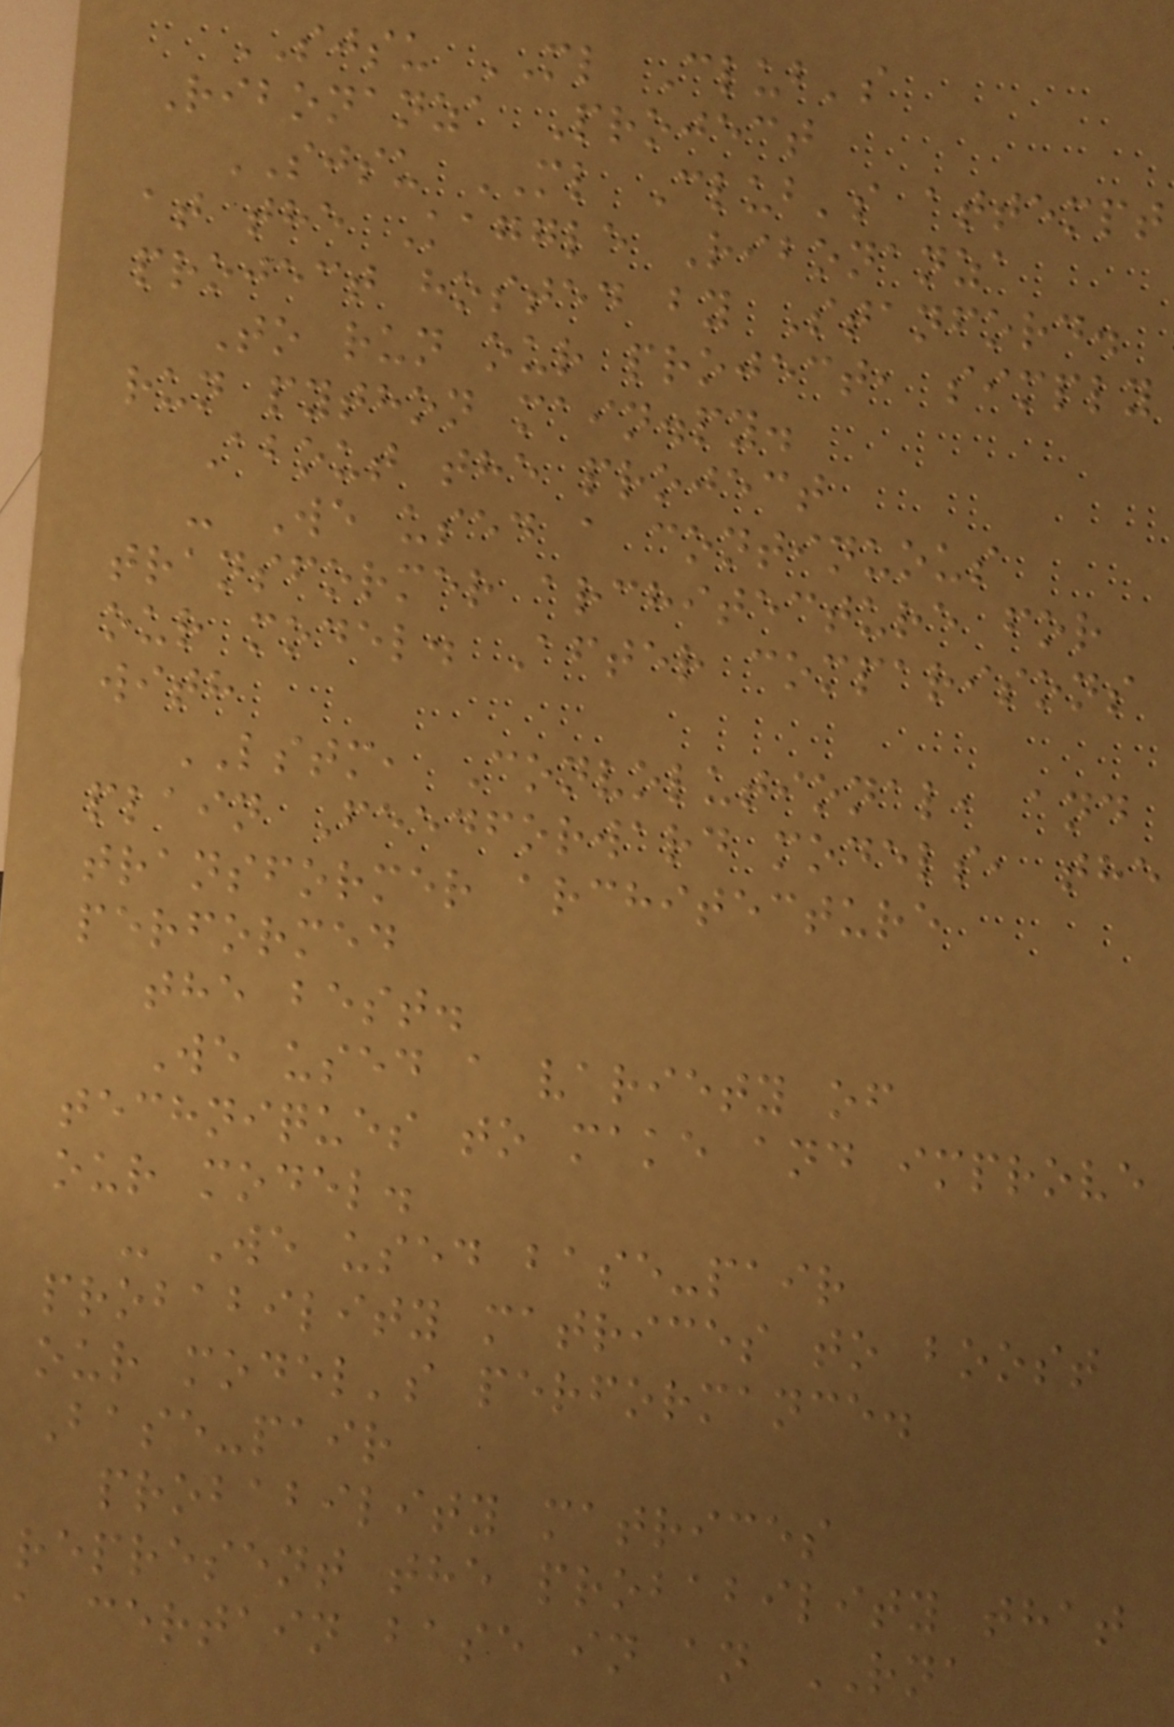SJSU ML Club's
Ribonanza Project
SJSU ML Club's attempt
at the Kaggle Ribonanza
project hosted by Stanford.
To run our project, simply
run python main.py.
About the project
- We used a continuous
transformer architecture for
our model. After comparisons
with
LSTM, Convolutional, and
plain Feedforward models, the
transformer architecture
performed
the best.
We used a variety of
techniques to make and improve
our model.
- We used base-pair
probability matrices to boost
our model's performance.
Base-pair
probability matrices
represent the probability that
a certain base in an RNA
